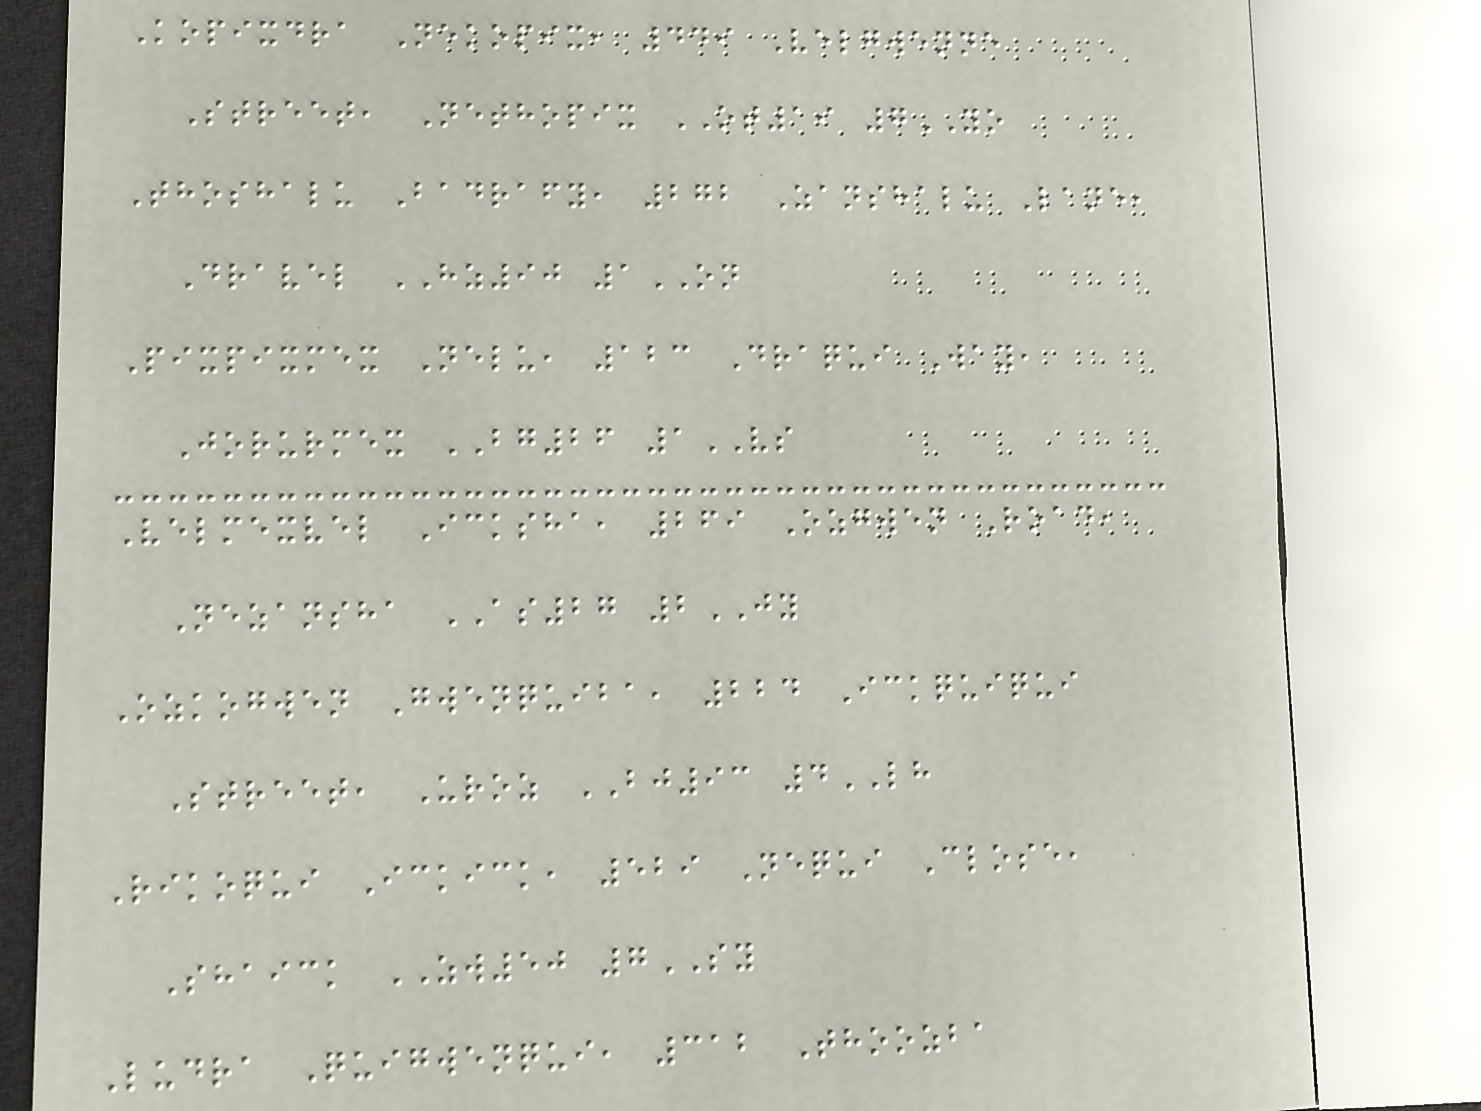Kopixdra Nekopix, 449 Velgwenne
Street, Nethopix OT19 7YO
Thoshalu Badrafy, 272 Zanshalu Lane,
Dravel HZ90 1ON
Pixpixmex Nelu, 123 Draqui Way,
Jorurmex BG26 1VS
Velmexvel Icksha, 269 Ozgwen Road,
Nezansha AS27 2JY
Ozkogwen Gwenquiba, 224 Ickquiqui
Street, Uroz BJ93 4LH
Rikoqui Ickick, 529 Nequi Close,
Shaick ZW50 7SY
Ludra Quigwenqui, 312 Thoozba
